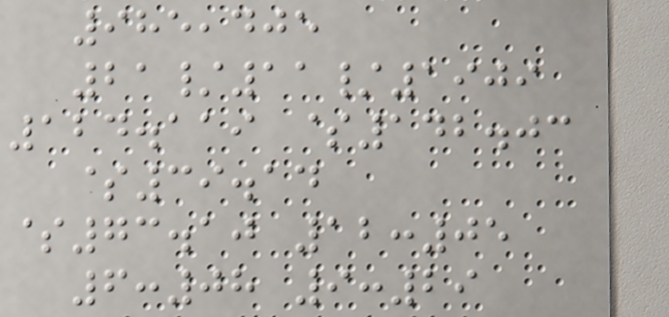985,405
21/11/1909
124.119 $142.03
$39.14
$73.10 12:05
6:08 9:29
